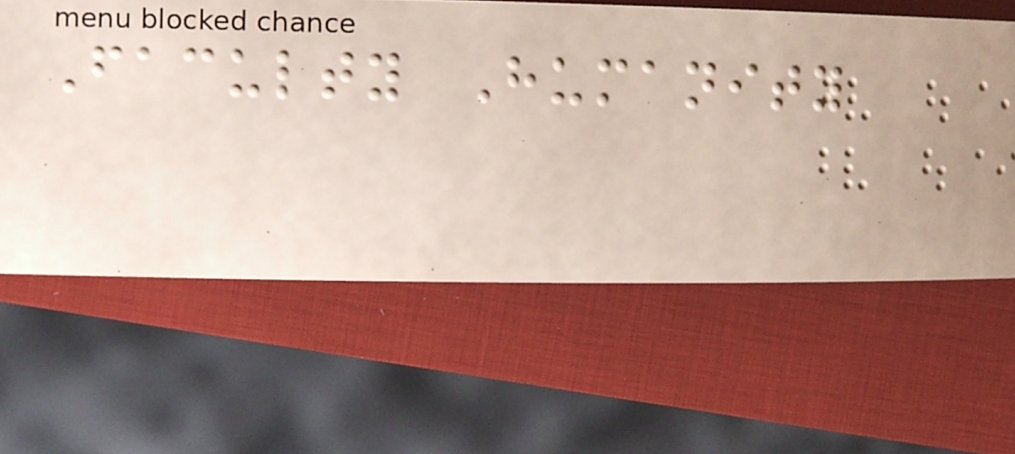Faculty Humanity
